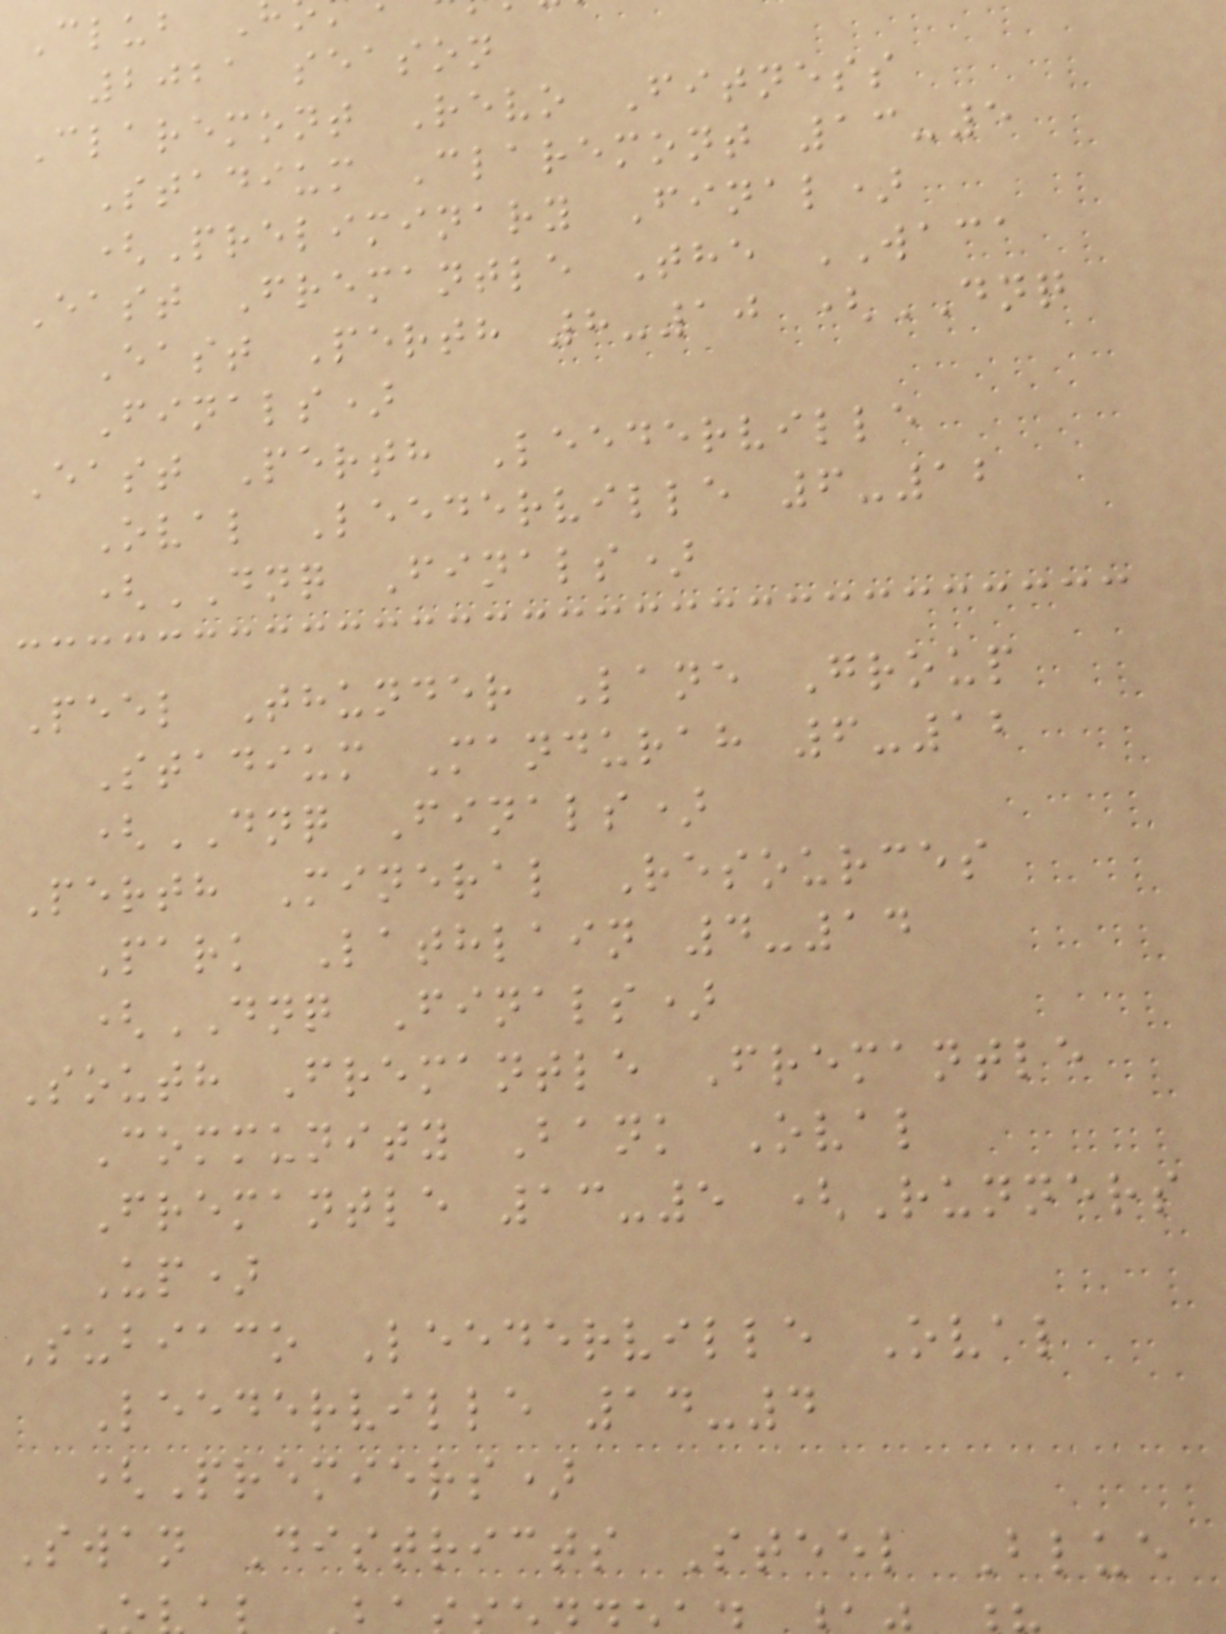2021 season
Claremont Revo Fitness
Stadium Claremont 13-5
(Preliminary Final)
East Fremantle The WACA
East Perth 8-10 (DNQ
Finals)
East Perth Leederville
Oval Leederville 6-12
(DNQ Finals)
Peel Thunder Lane Group
Stadium Mandurah 6-12
(DNQ Finals)
Perth Mineral Resources
Park Lathlain 4-14
(DNQ Finals)
South Fremantle Fremantle
Community Bank Oval
Fremantle 13-5 (Runners
Up)
Subiaco Leederville Oval
Leederville 14-4
(Premiers)
Swan Districts Steel Blue
